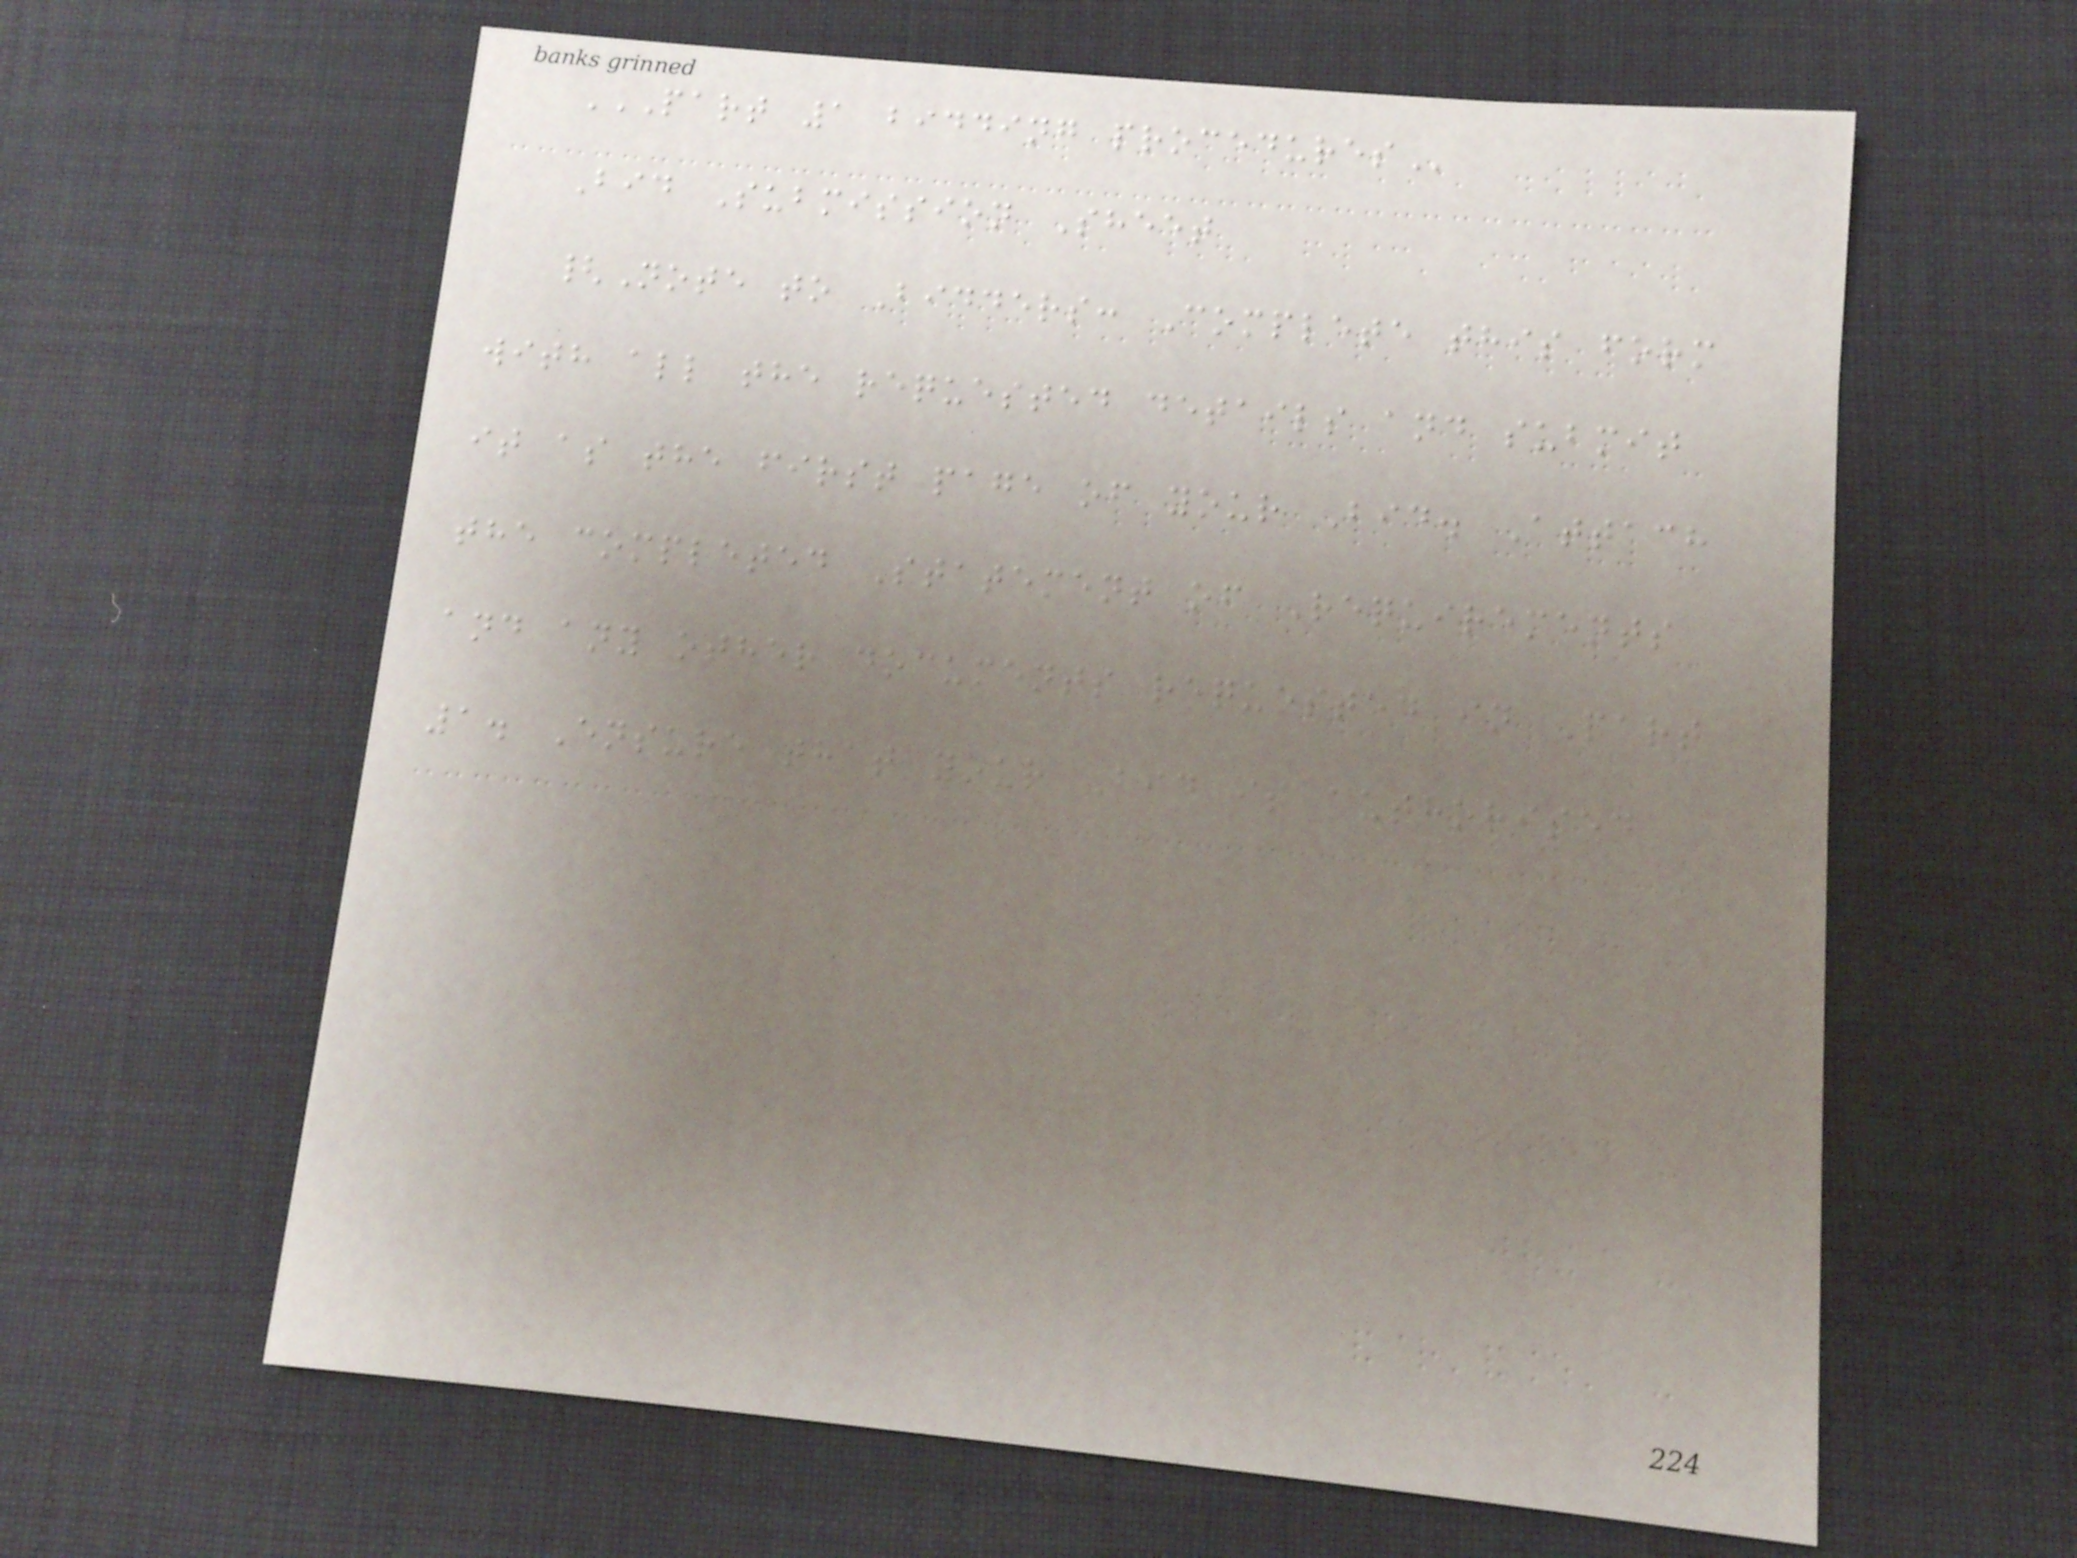PART 1 BIDDING PROCEDURES
Bid Submission Sheet
{Note to Bidders: Complete this form
with all the requested details and submit
it as the first page of your Bid. Attach
the completed Statement of Requirements
and any other documents requested in Part
1. Ensure that your Bid is authorised
